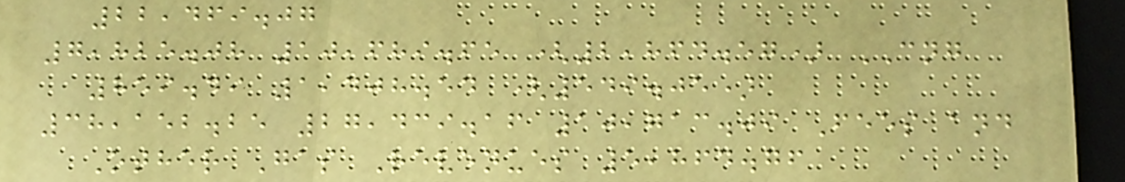22,469.07
7,825.08 10,689.65 (2,864.57) CNG
859.49 1,408.54 (549.05)
38,152.25 27,439.16 10,713.09 Fees and
Other Gas Revenues 5,864.76
